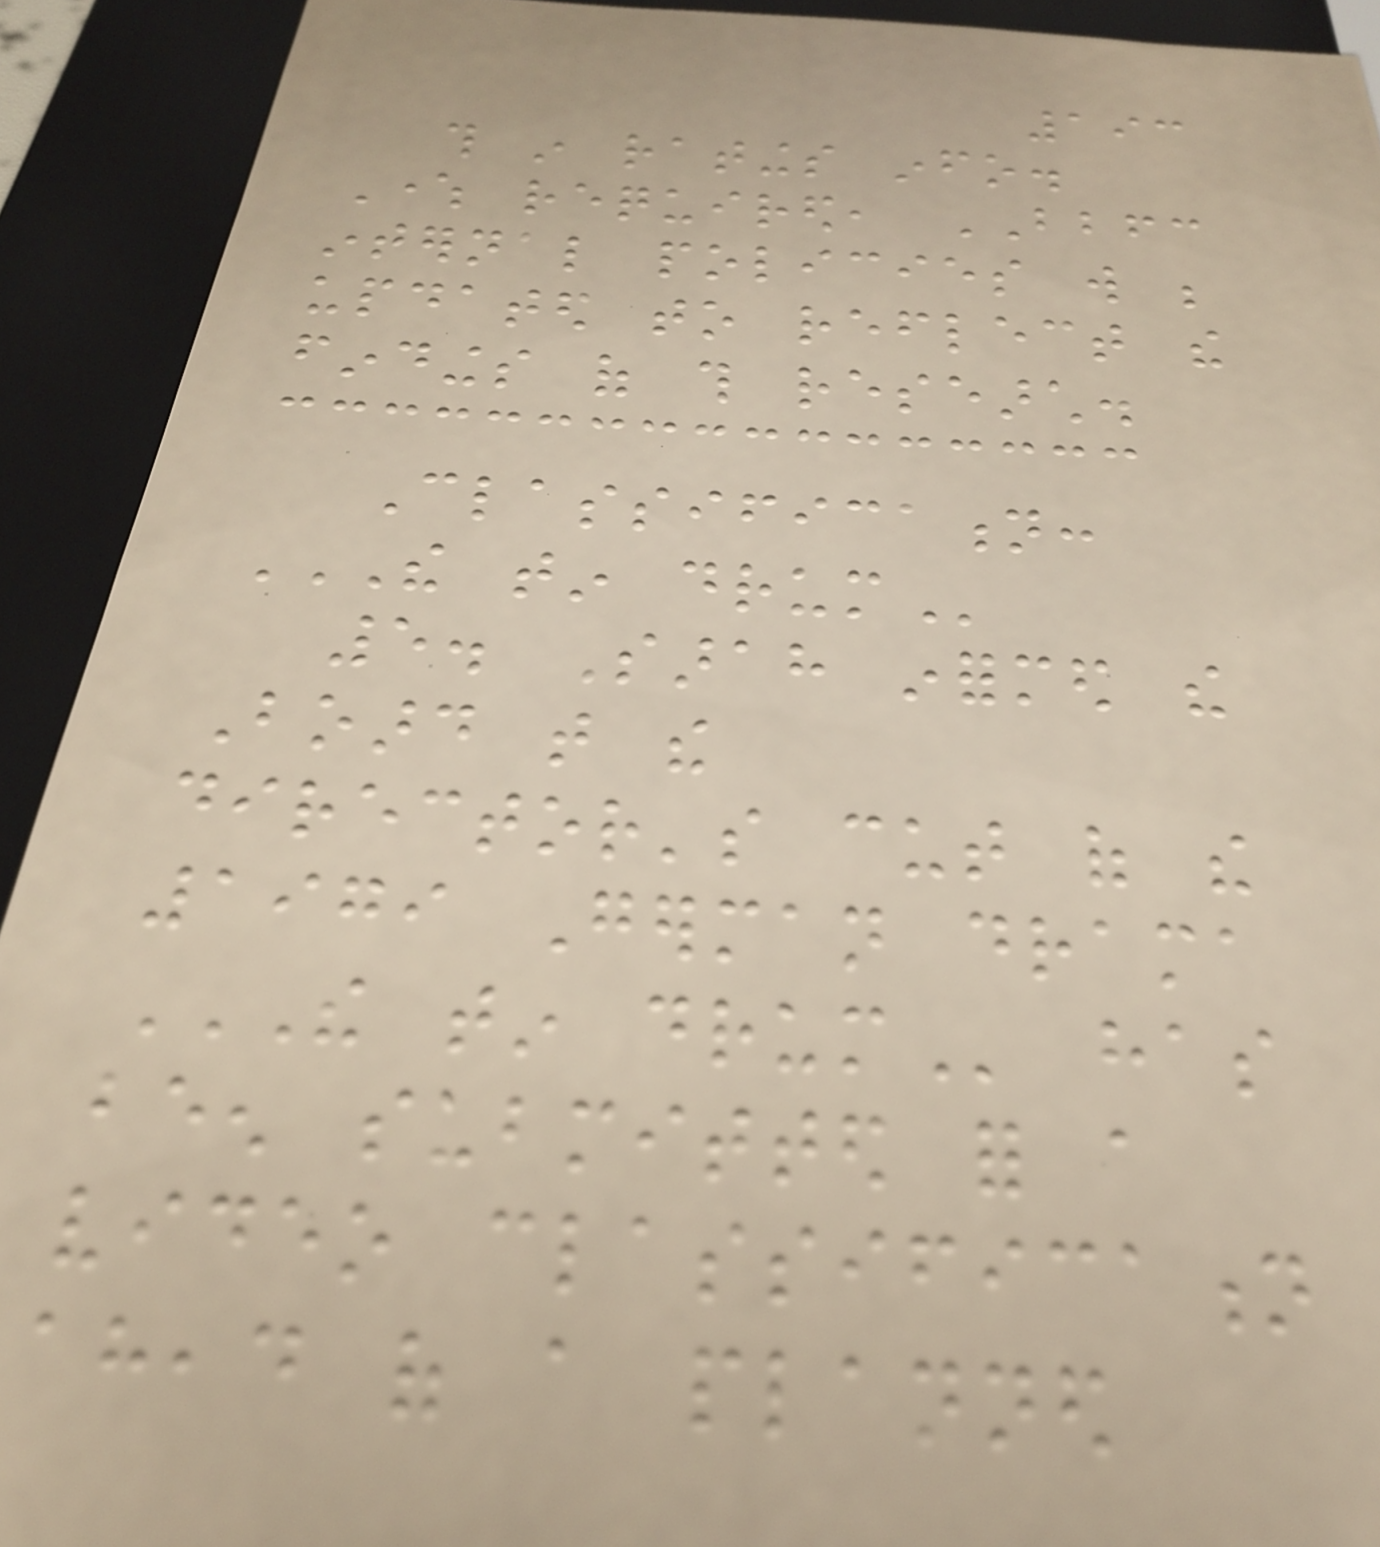193
this in ratings info.
Where required, BBFC
internal policies will be
updated to reflect the
findings of this research.
Classification:
THE TIN DRUM
5. Sarah informed the
Board that the
director's cut of the
1979 German drama
THE TIN DRUM has
been submitted for a
video classification
ahead of a planned
